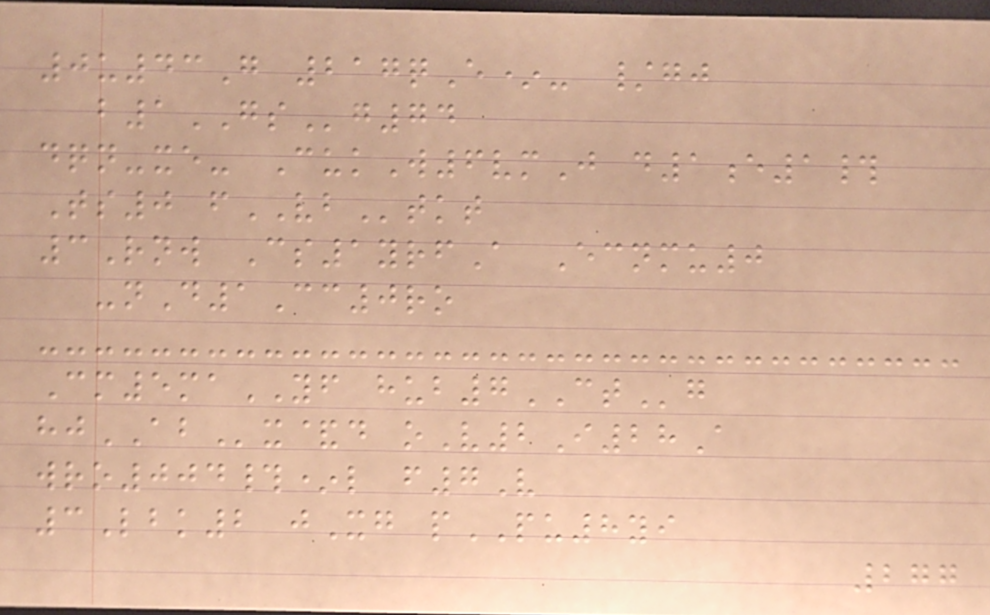0u43G 217qE*- /gj
b1GSg74
dqn-xe- CukW6vmJ d1e1#
Ts0 fVBtkt
3Rnw Cs1yrfA Ecnmu0
-nD1Cc0ro
Cm5maYF hub7CTg
hjABx&d oV2I28A
wro004#*l f7V
3Lbk2 jXg pPU8yi
277
